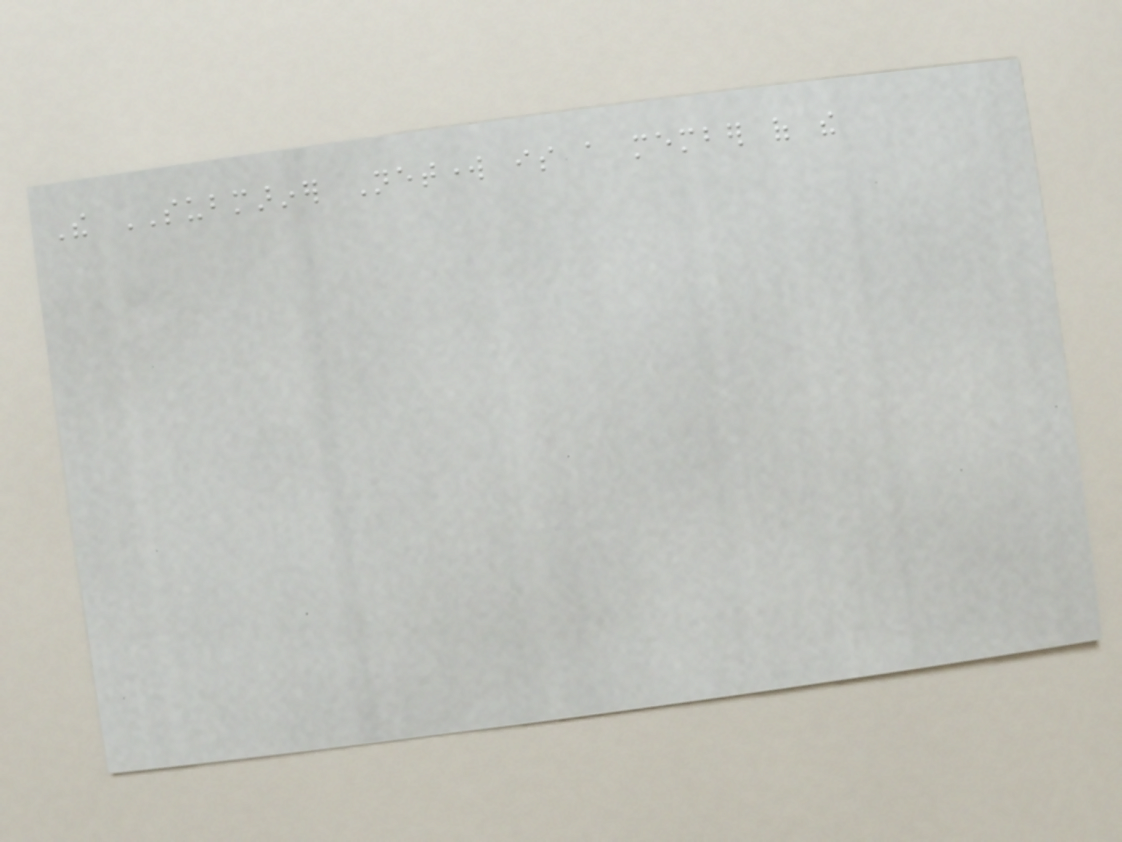The SUBMARINER Network is a member of the
